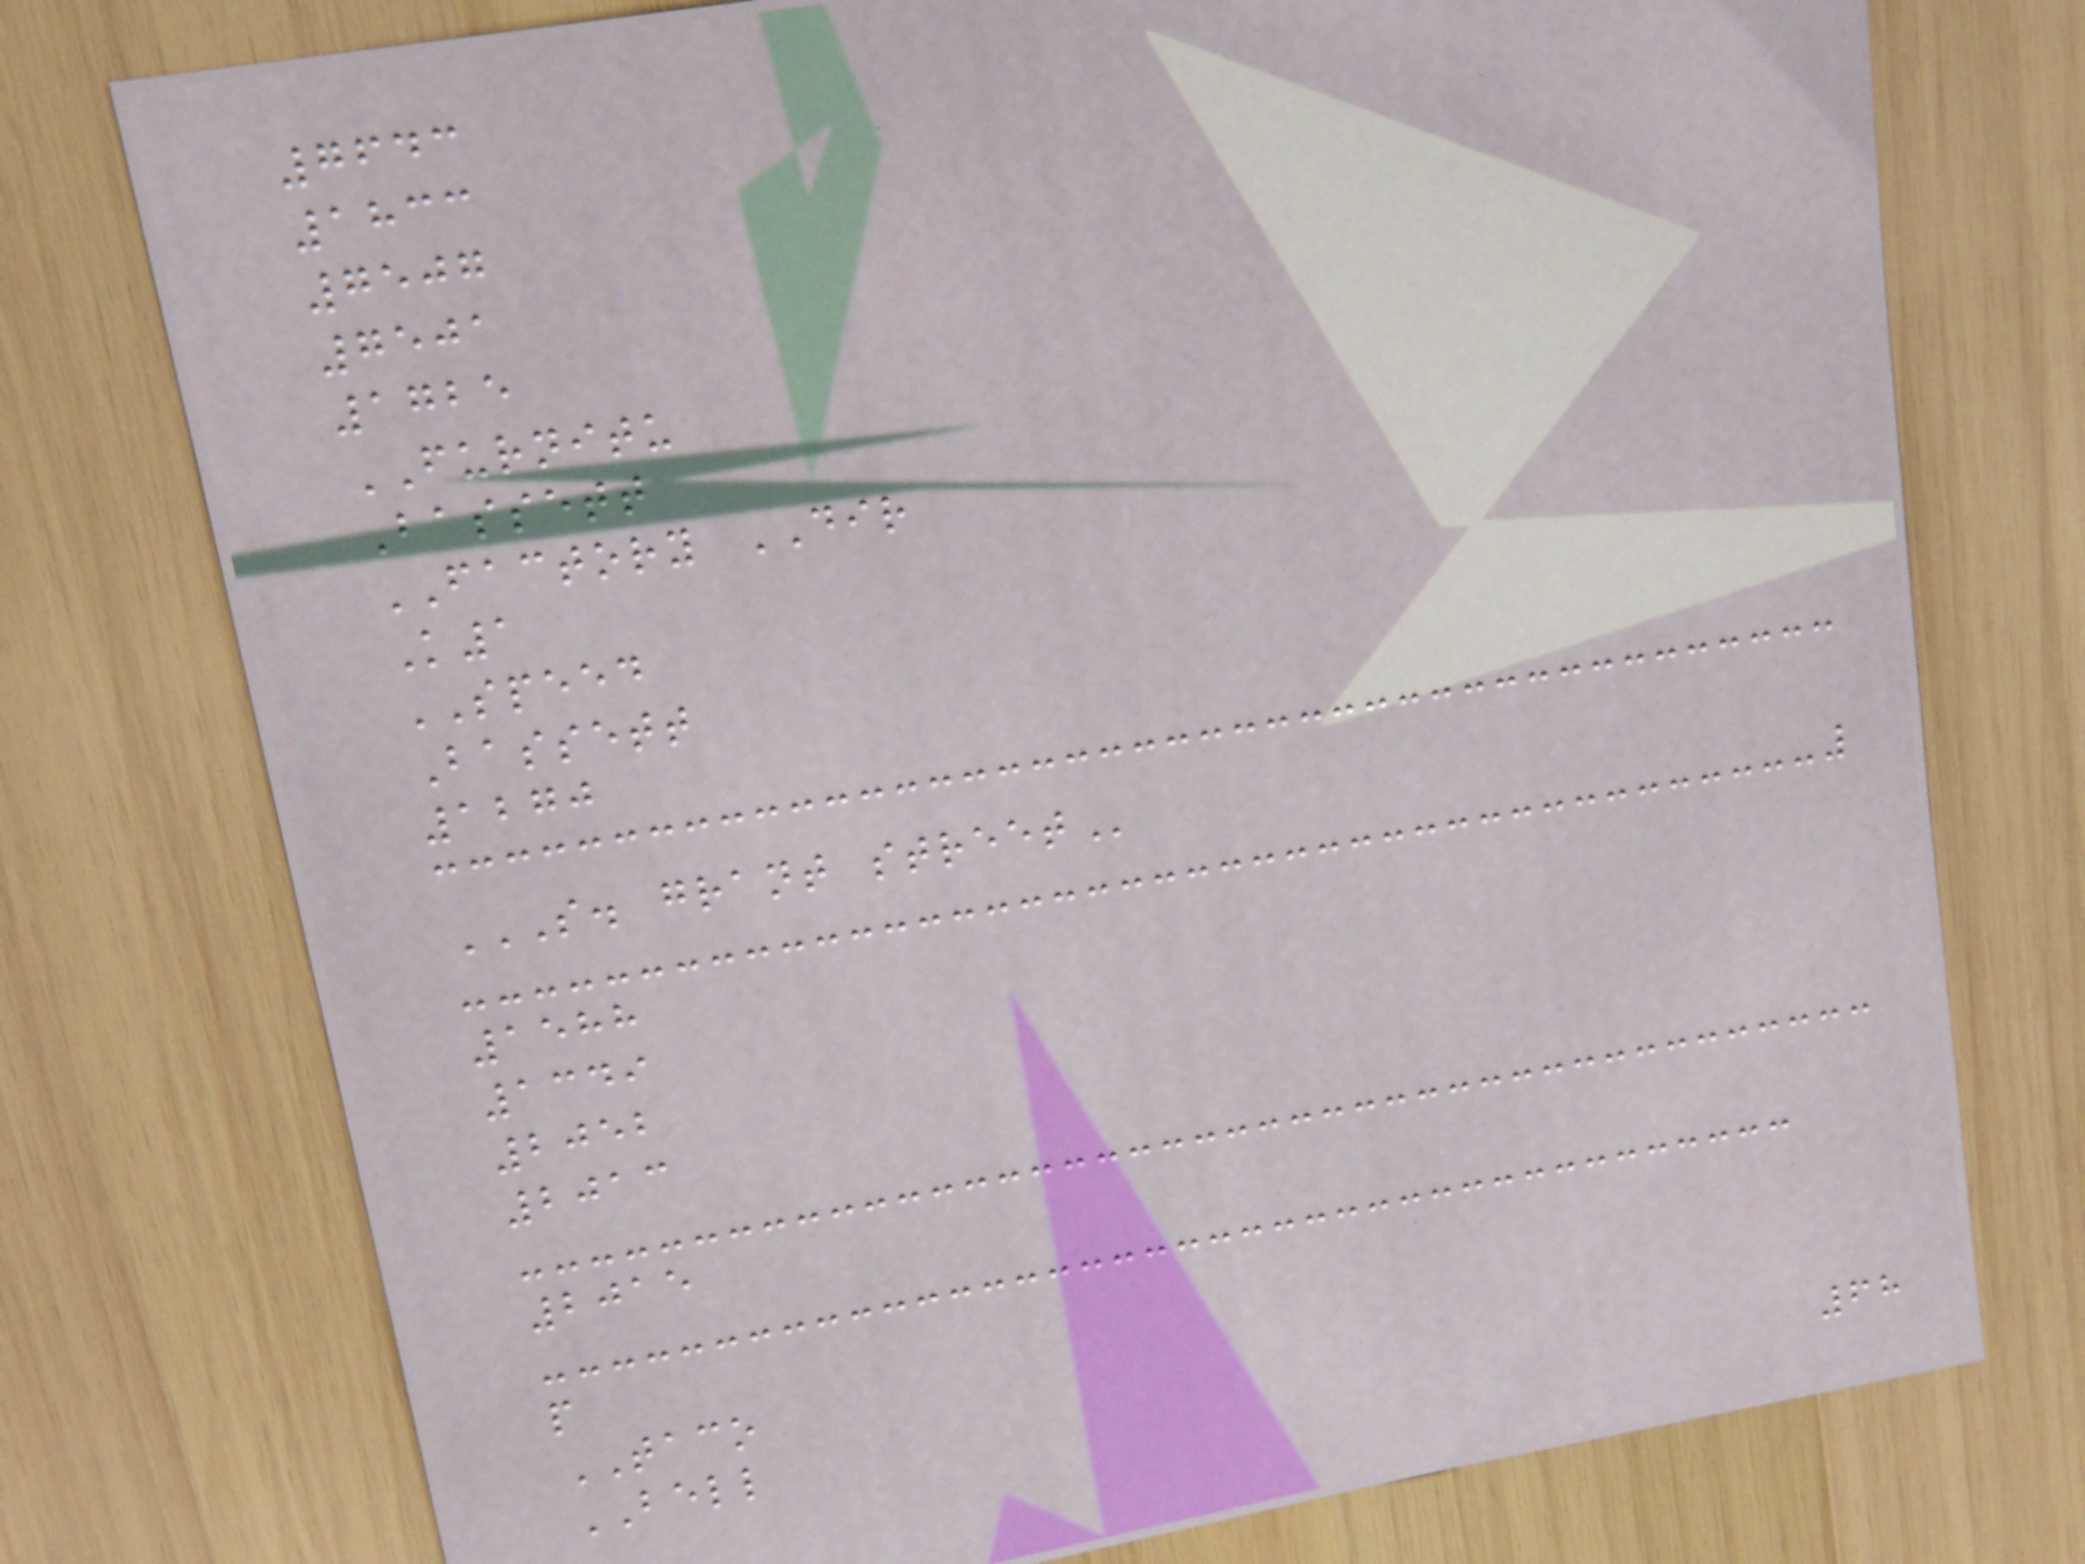7643
1833
7507
7501
1725
FURNITU
Bassett
FACTORY DIR
K1
SPEED
Bassett
1270
S. GRANT STREET
1588
1349
2052
2013
2015
p
TACO
BELL
68
